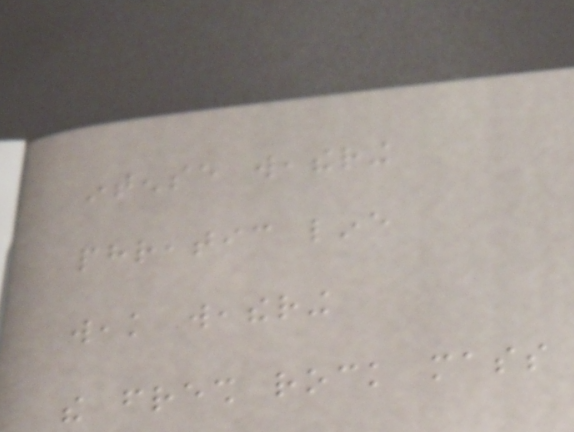intense weathering
phreatic line
weak weathering
the fresh rock mass
